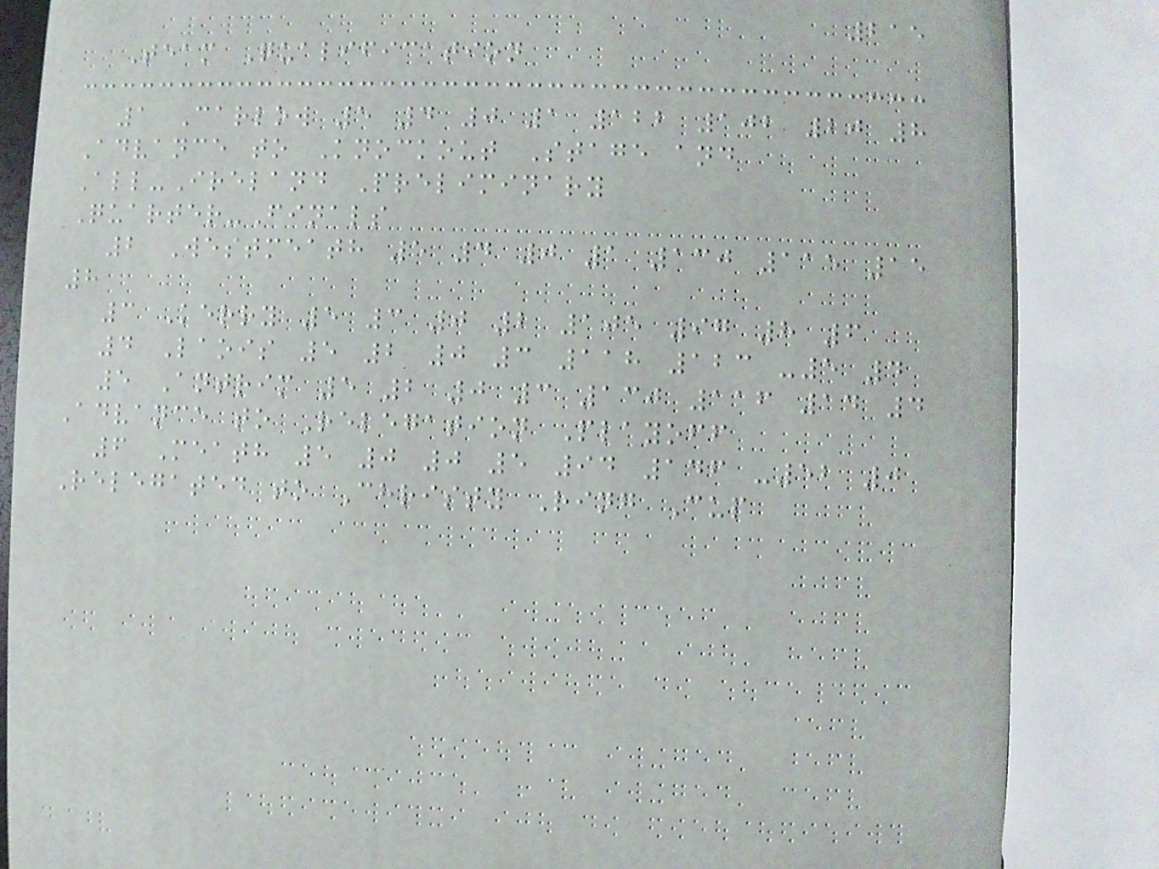215
Team Qualification
1 Carlow 5 4 0 1 122 102 20 8
Advance to Knockout Stage and
All-Ireland Preliminary
Quarter-Finals
2 Westmeath 5 4 0 1 130 115 15
8
3 Kerry 5 3 0 2 105 97 8 6
4 Laois 5 2 0 3 118 123 -5 4
5 Antrim 5 2 0 3 130 116 14 4
Advance to Relegation Playoff
6 Meath 5 0 0 5 94 146 -52 0
Relegated to Christy Ring Cup
